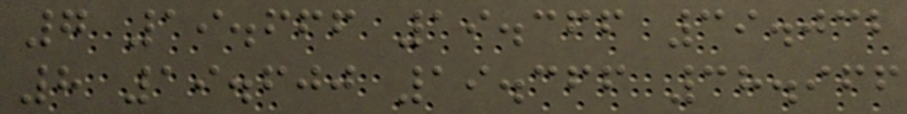7 19.666 19.366 39.032
8 19.600 19.366 38.966
